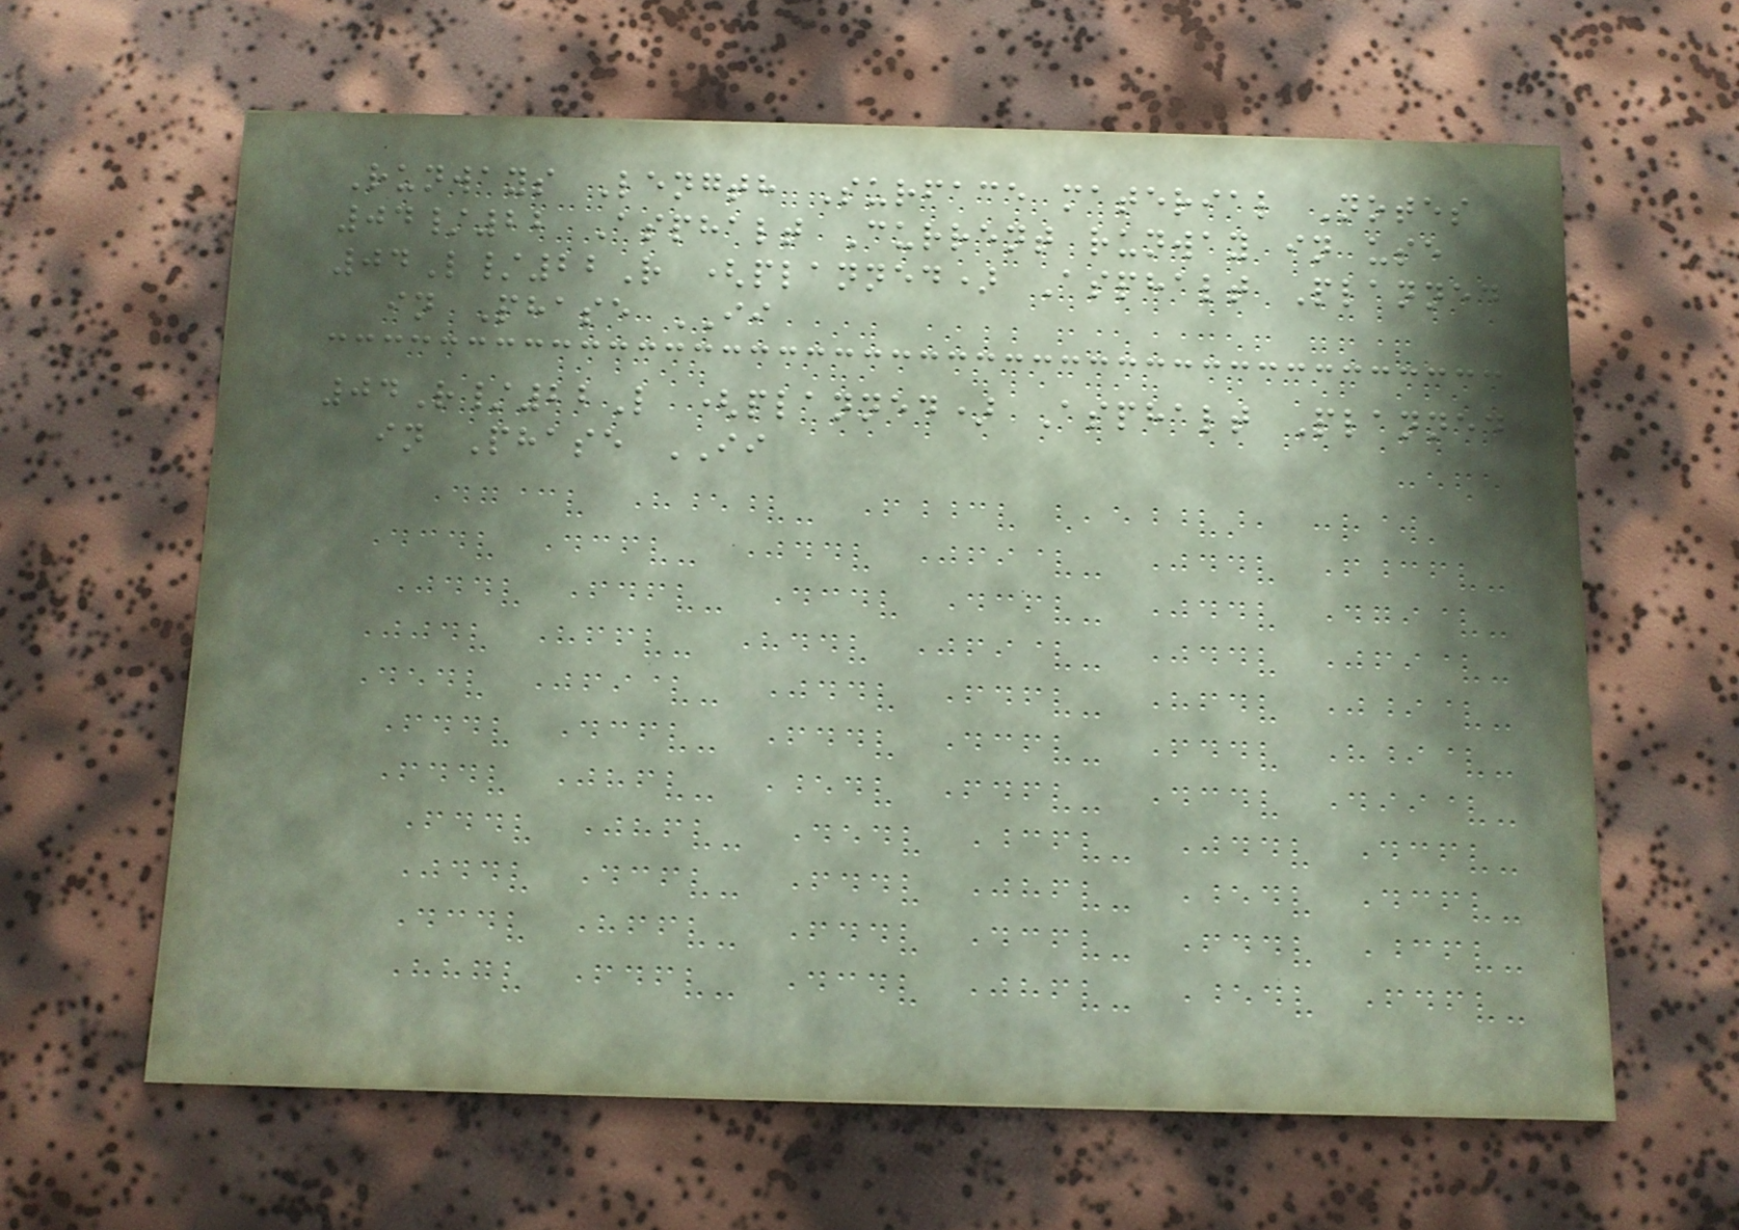Runways Length Surface material Notes
04/22 Asphalt Current runway in use
04L/22R (planned) Asphalt Planned
in Phase II
04R/22L (planned) Asphalt Planned
in Phase II
